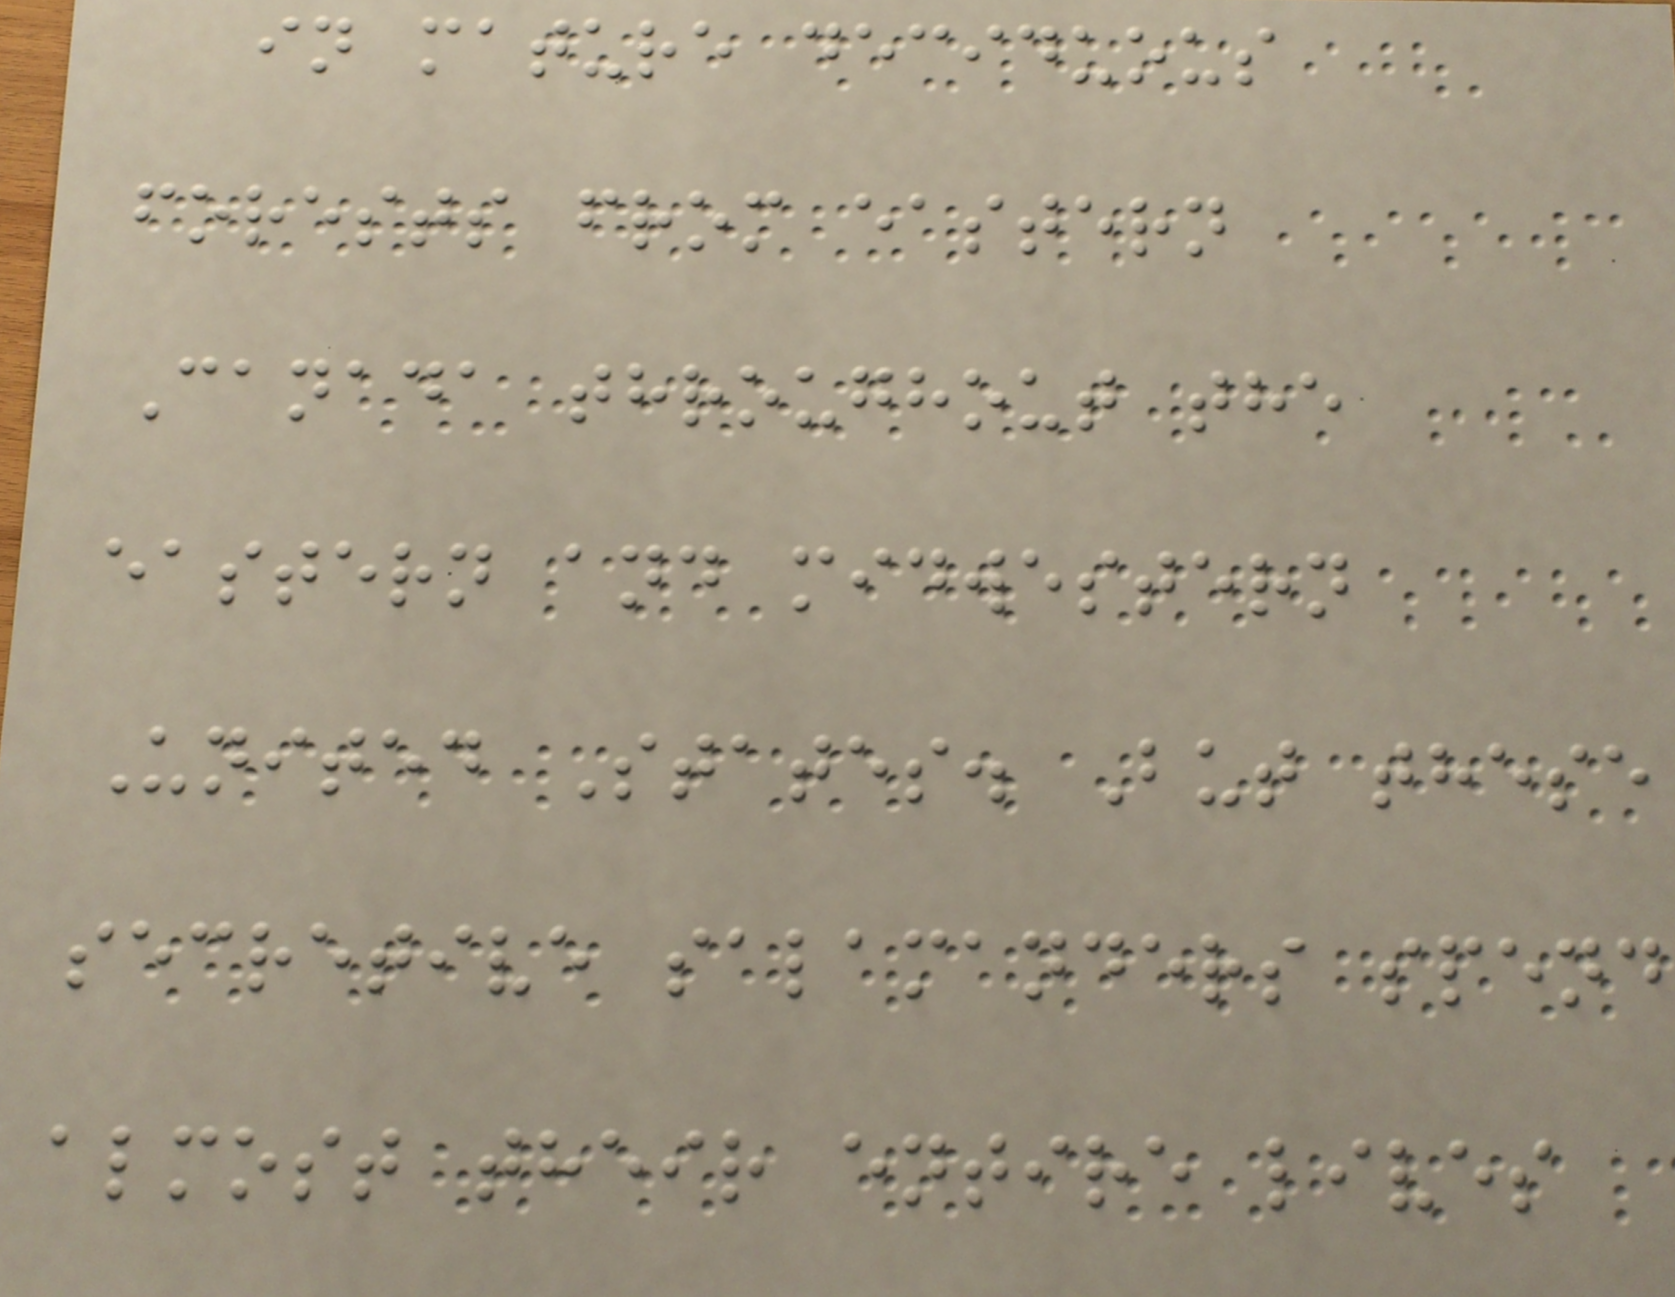in mature deciduous
forests from eastern
Canada throughout the
eastern and midwestern
United States. But these
secretive salamanders spend
almost their entire lives
